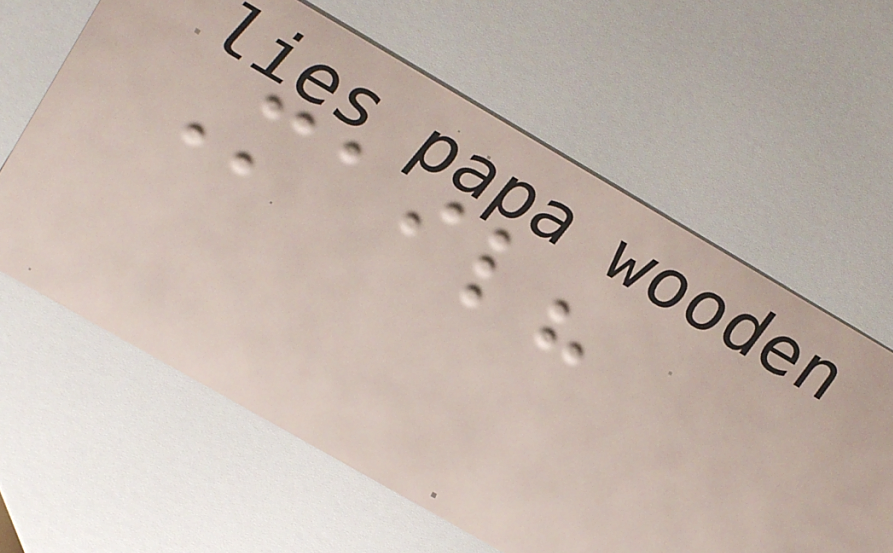Mail?
